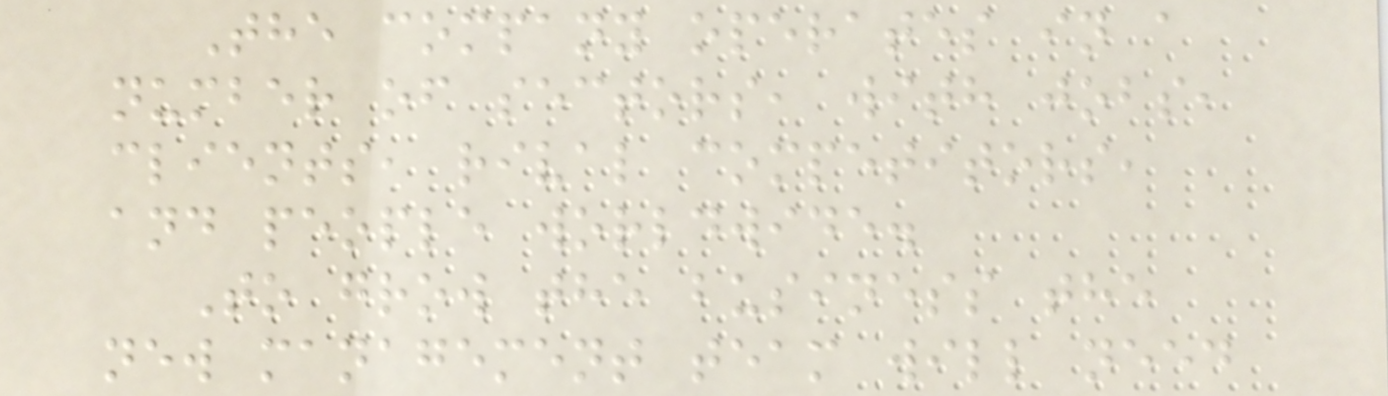The company operates in a
number of sectors, with jobs,
clients, rival competitors,
and people worldwide.
To grow the business the
new management team will need
